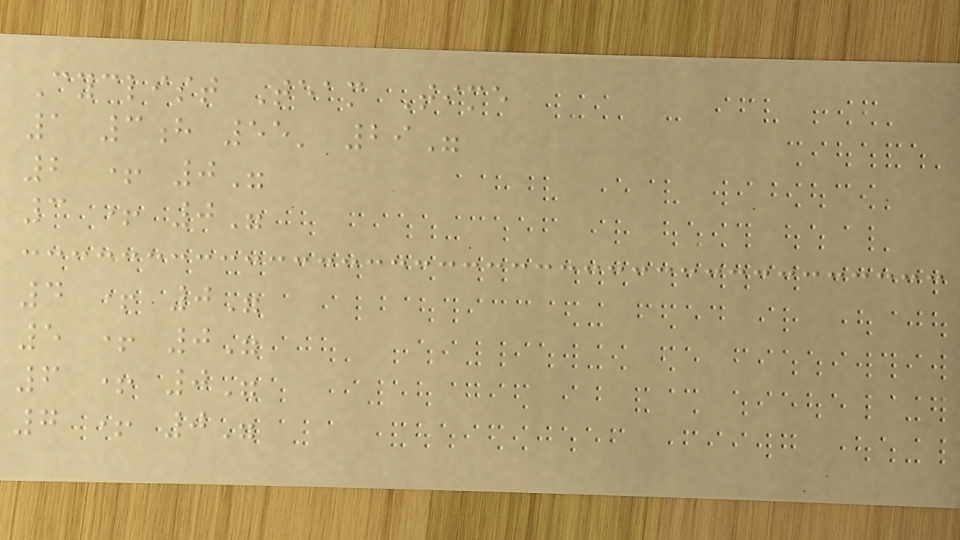Cyclist Team Time
1 3h 55' 29"
2 + 0"
3 + 0"
4 + 0"
5 + 0"
6 + 0"
7 + 0"
